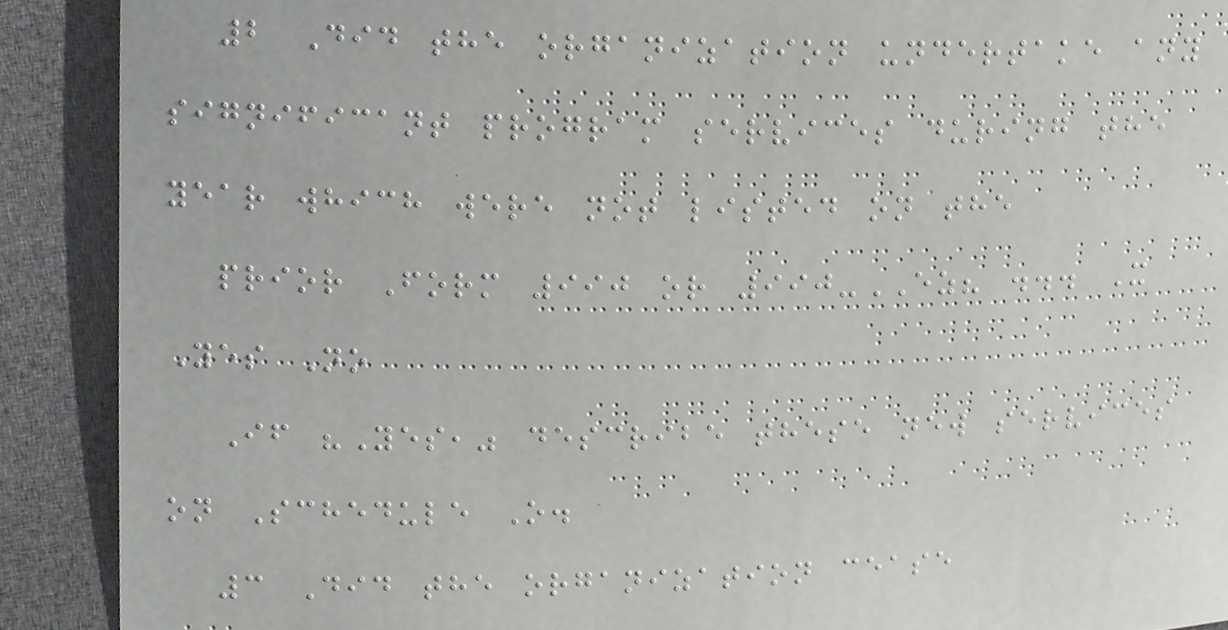2 Did the organization undertake any
significant program services during the
year which were not listed on the
prior Form 990 or 990-EZ? ... X
Yes No
If "Yes," describe these new services
on Schedule O.
3 Did the organization cease
